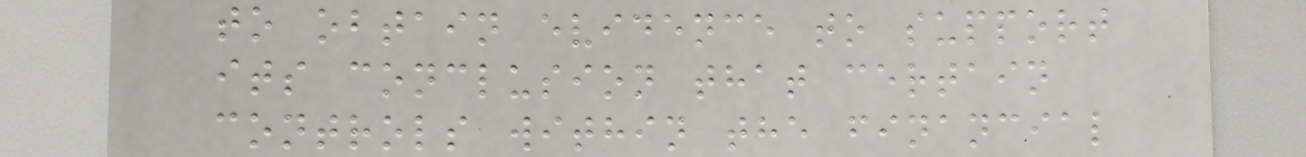to obtain evidence to support
its conclusion that certain
controls within the financial
